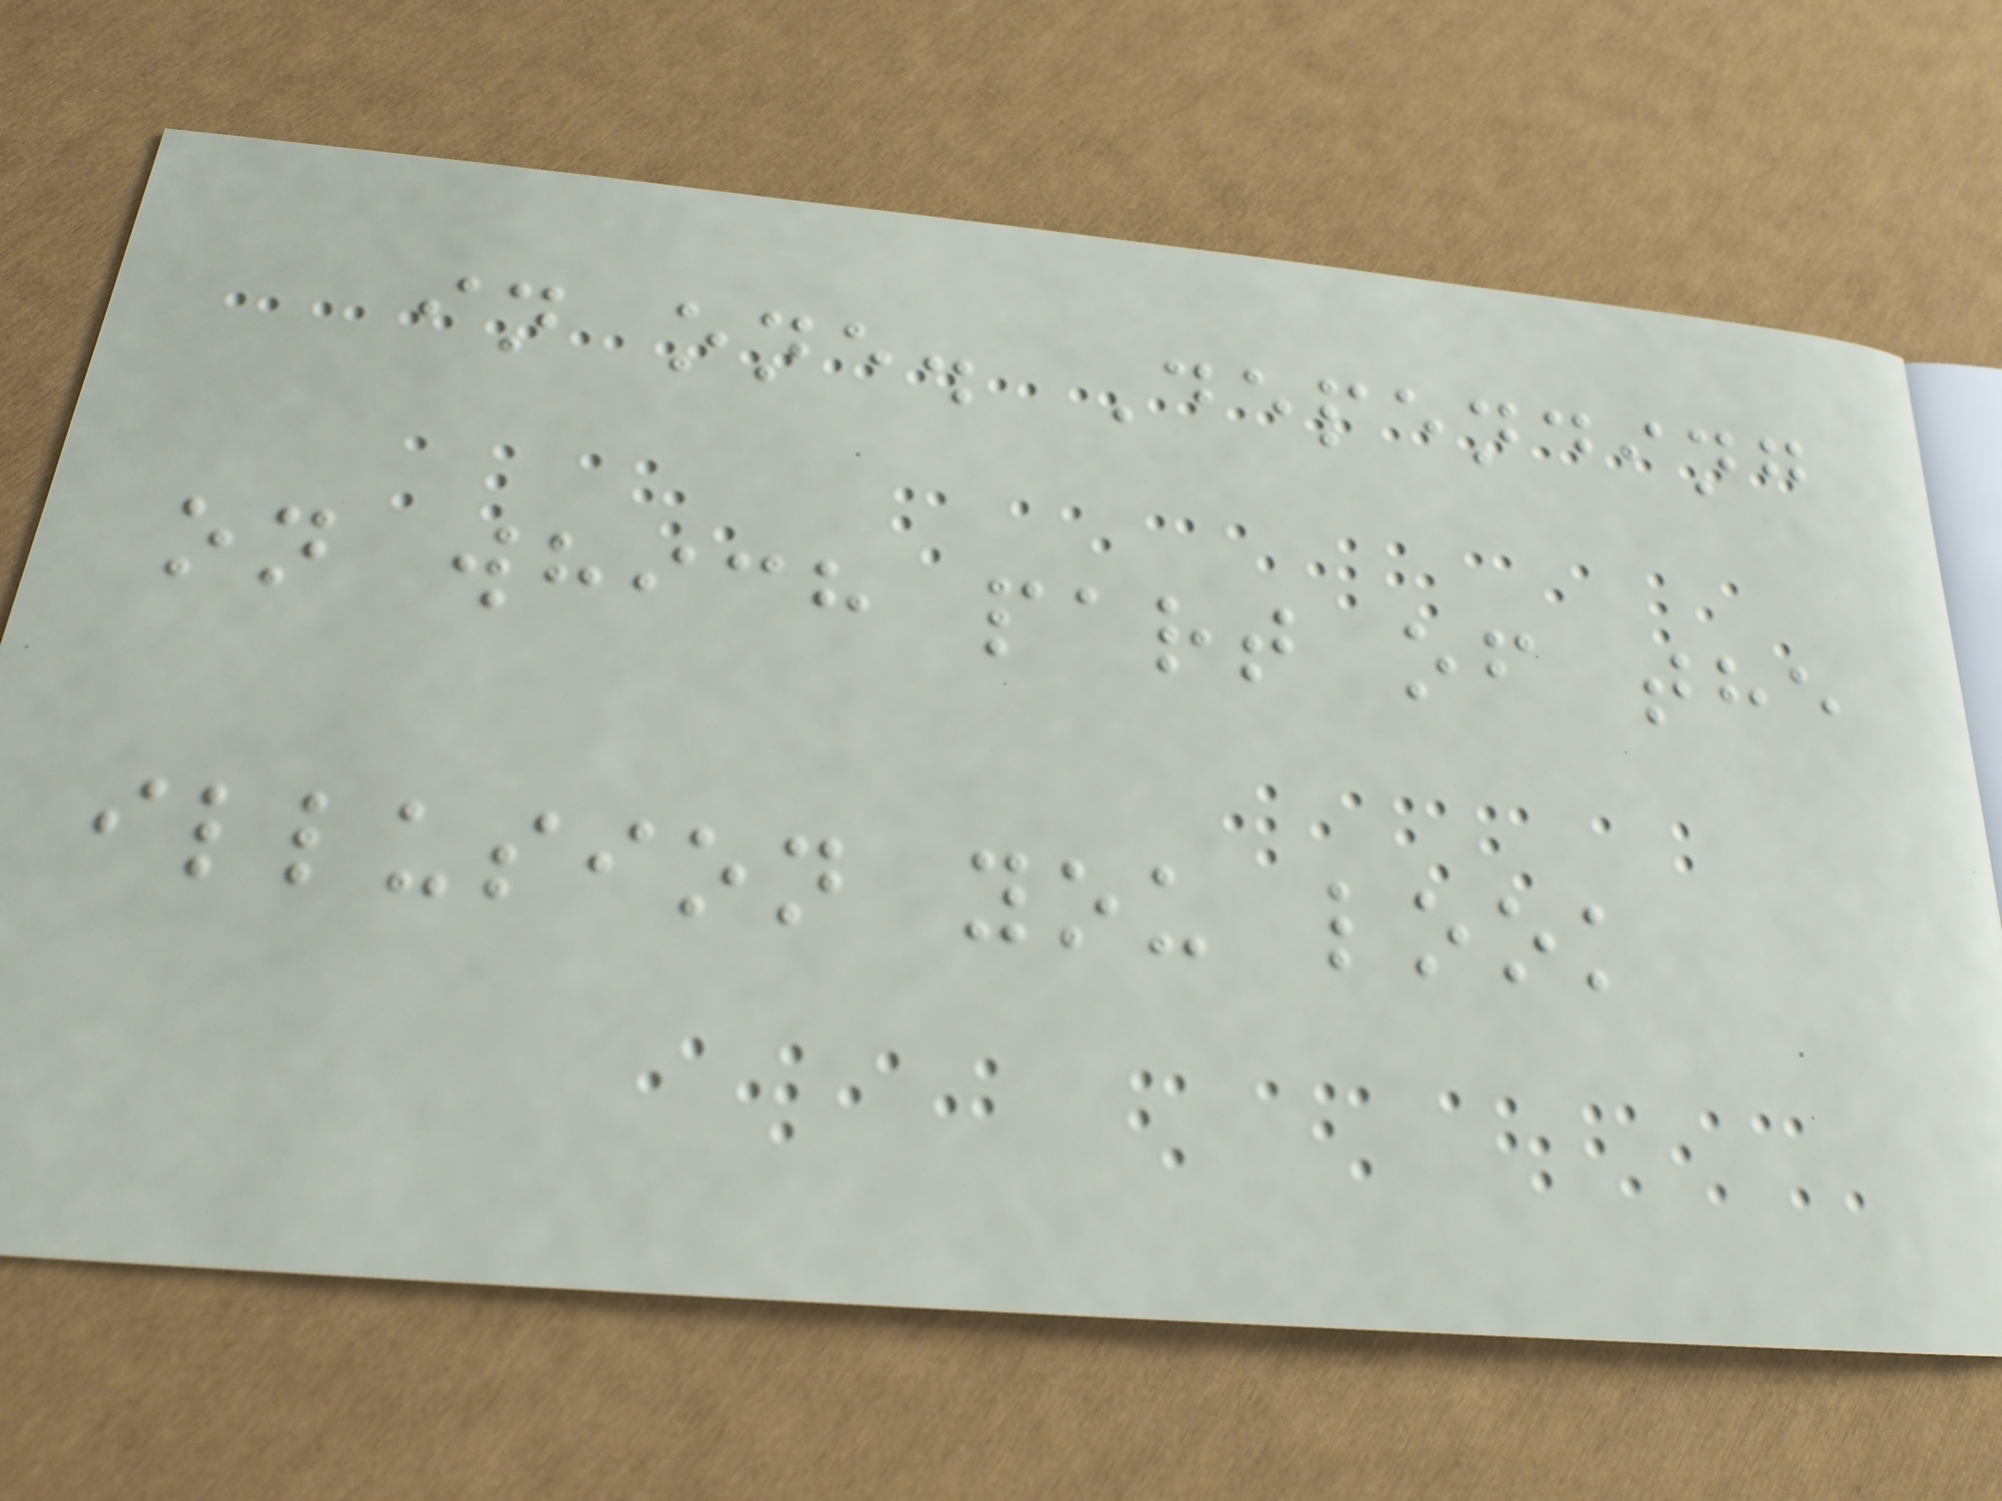in one. Depending
on which part of the
illusion you look
